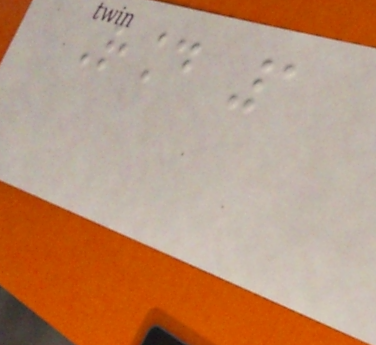Round 1
